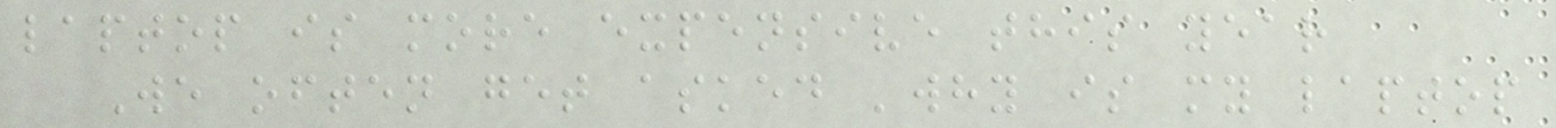laptop is more expensive this year
We often get asked 'why is my laptop
